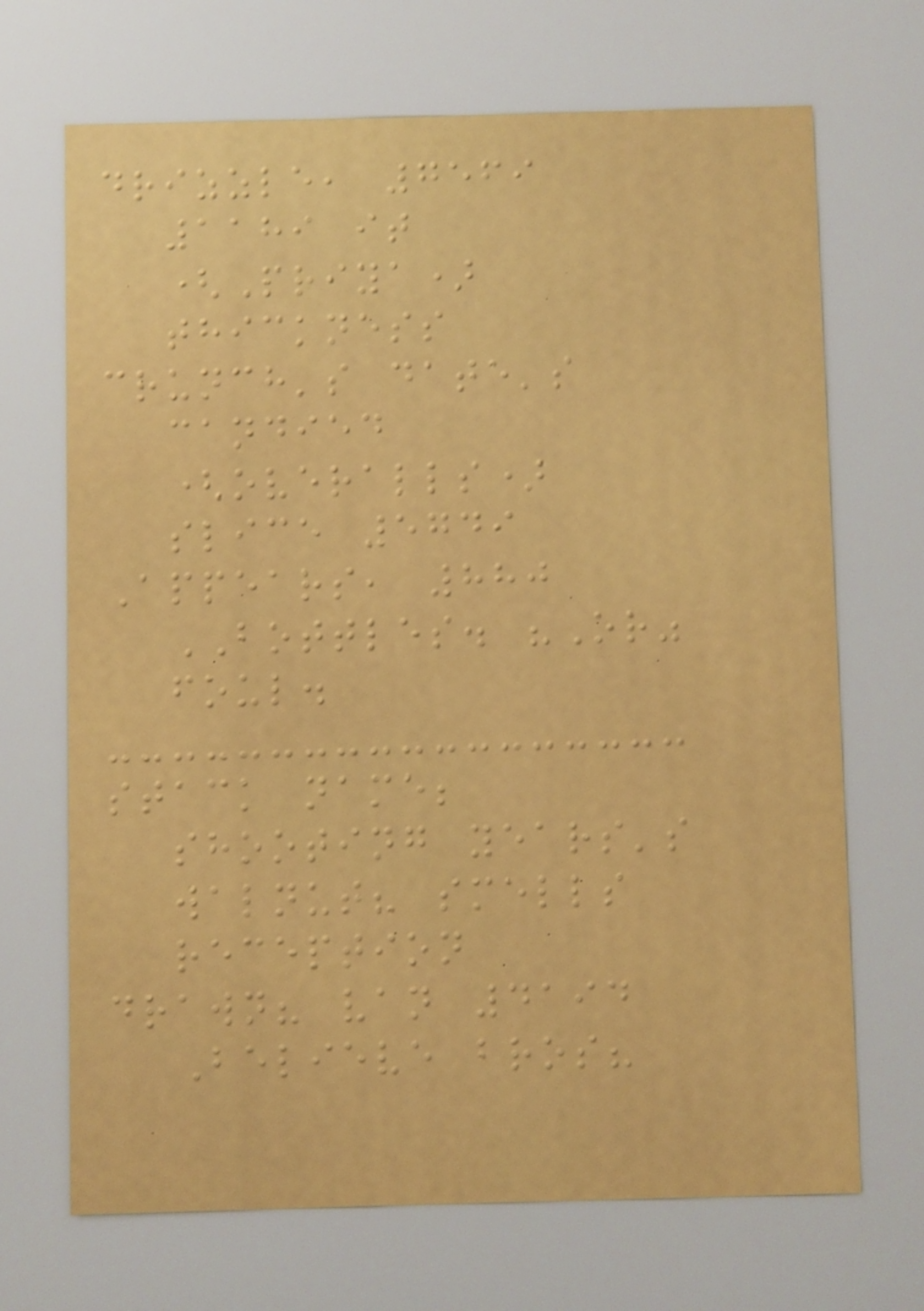drizzle, 7569
1189 it
(Priya)
thickness
crunch's date's
candied
(overalls)
slice 5749
Appears, 880
BOTTLES. "Or"
foul.
stack name;
shooting years's
walnut? smells
reception
drawn? van 4194
Believe bros?
